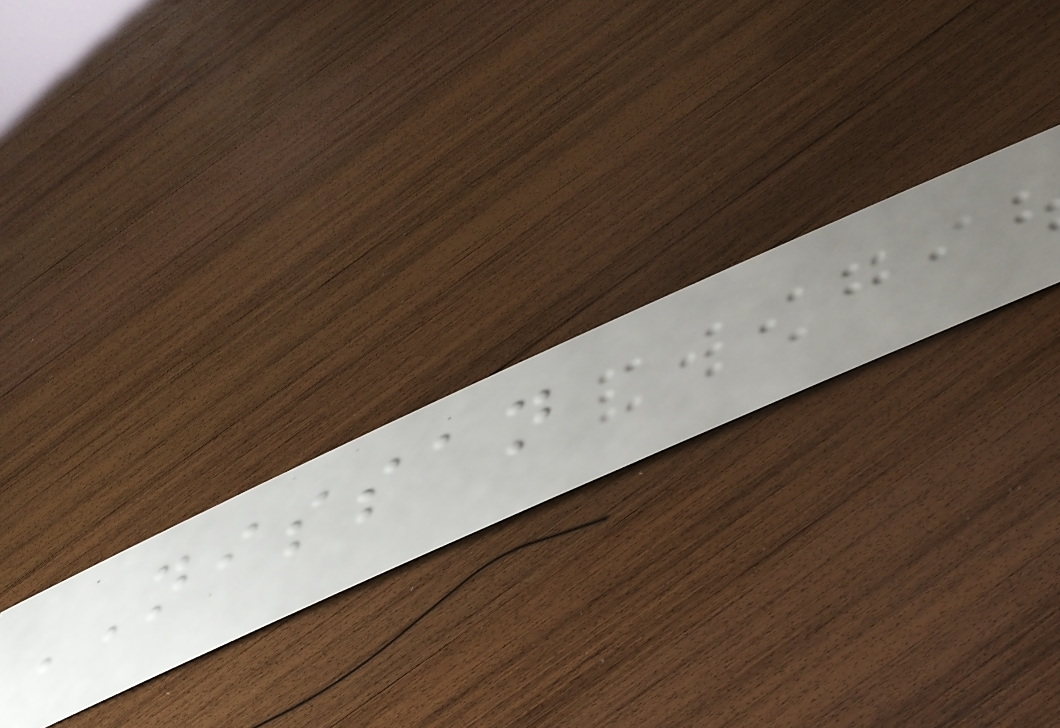NISSAN
